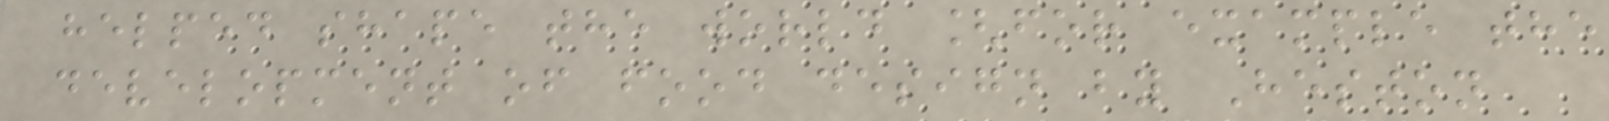helped shape the world [for example the
development of food design by Heston
